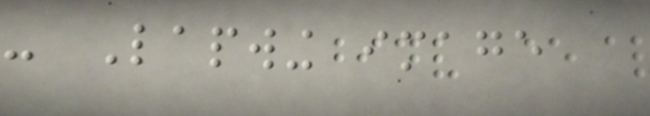- Lapwing image
